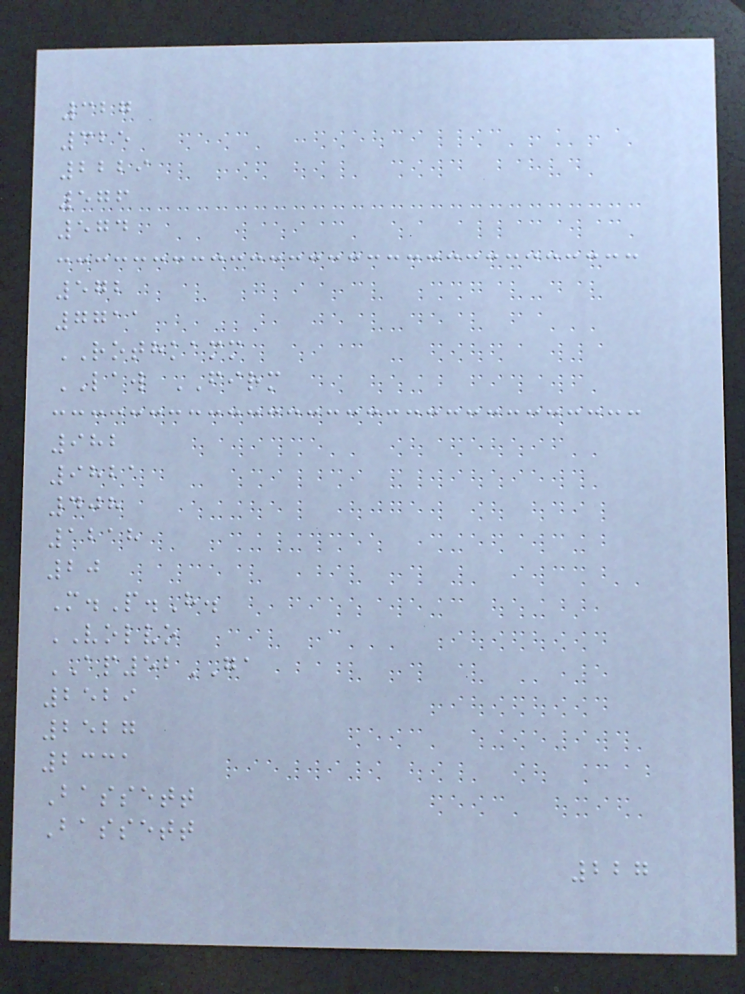327
325
2229
576
574
572
7711
ROTHKAMM
LAW FIRM
982
9821
408
1218
20
M.P.H.
VOLVO
AP52GA
2529
2527
2331
Bassett
Bassett
227
